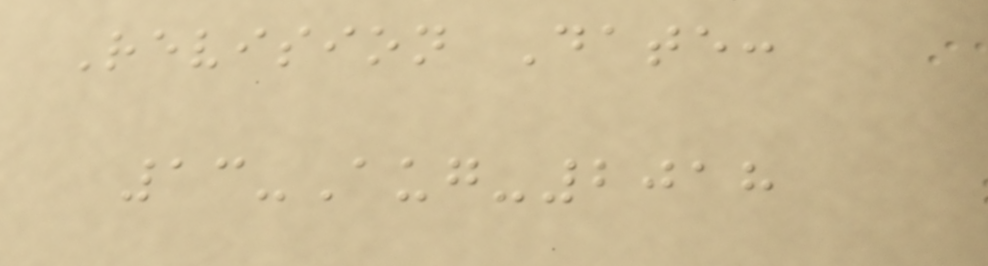Revision Date:
13-Aug-2018
